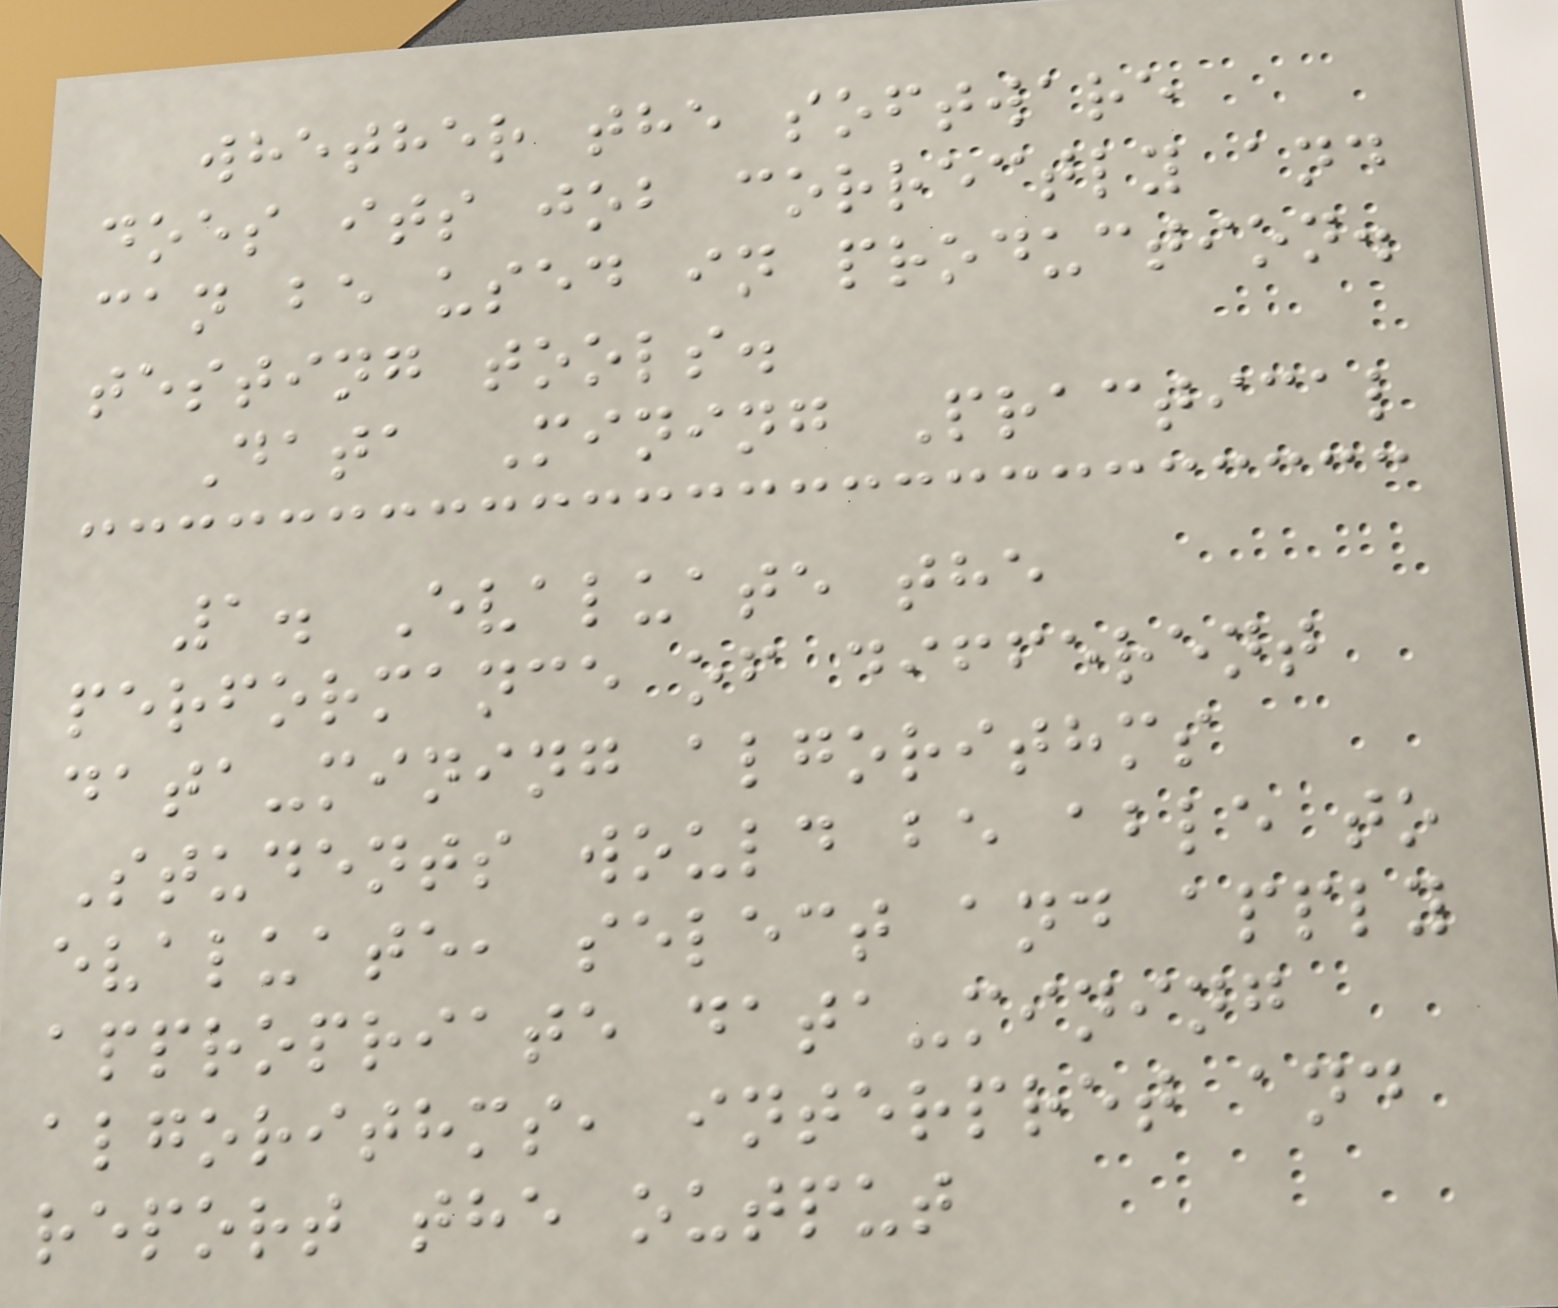whether the software
does its job correctly and
can be used in production.
testing tools.
Data Mining Practical
1. Evaluate the
performance of different
data-mining algorithms
Students would be able to
evaluate, select and apply
appropriate data-mining
algorithms, interpret and
report the output
